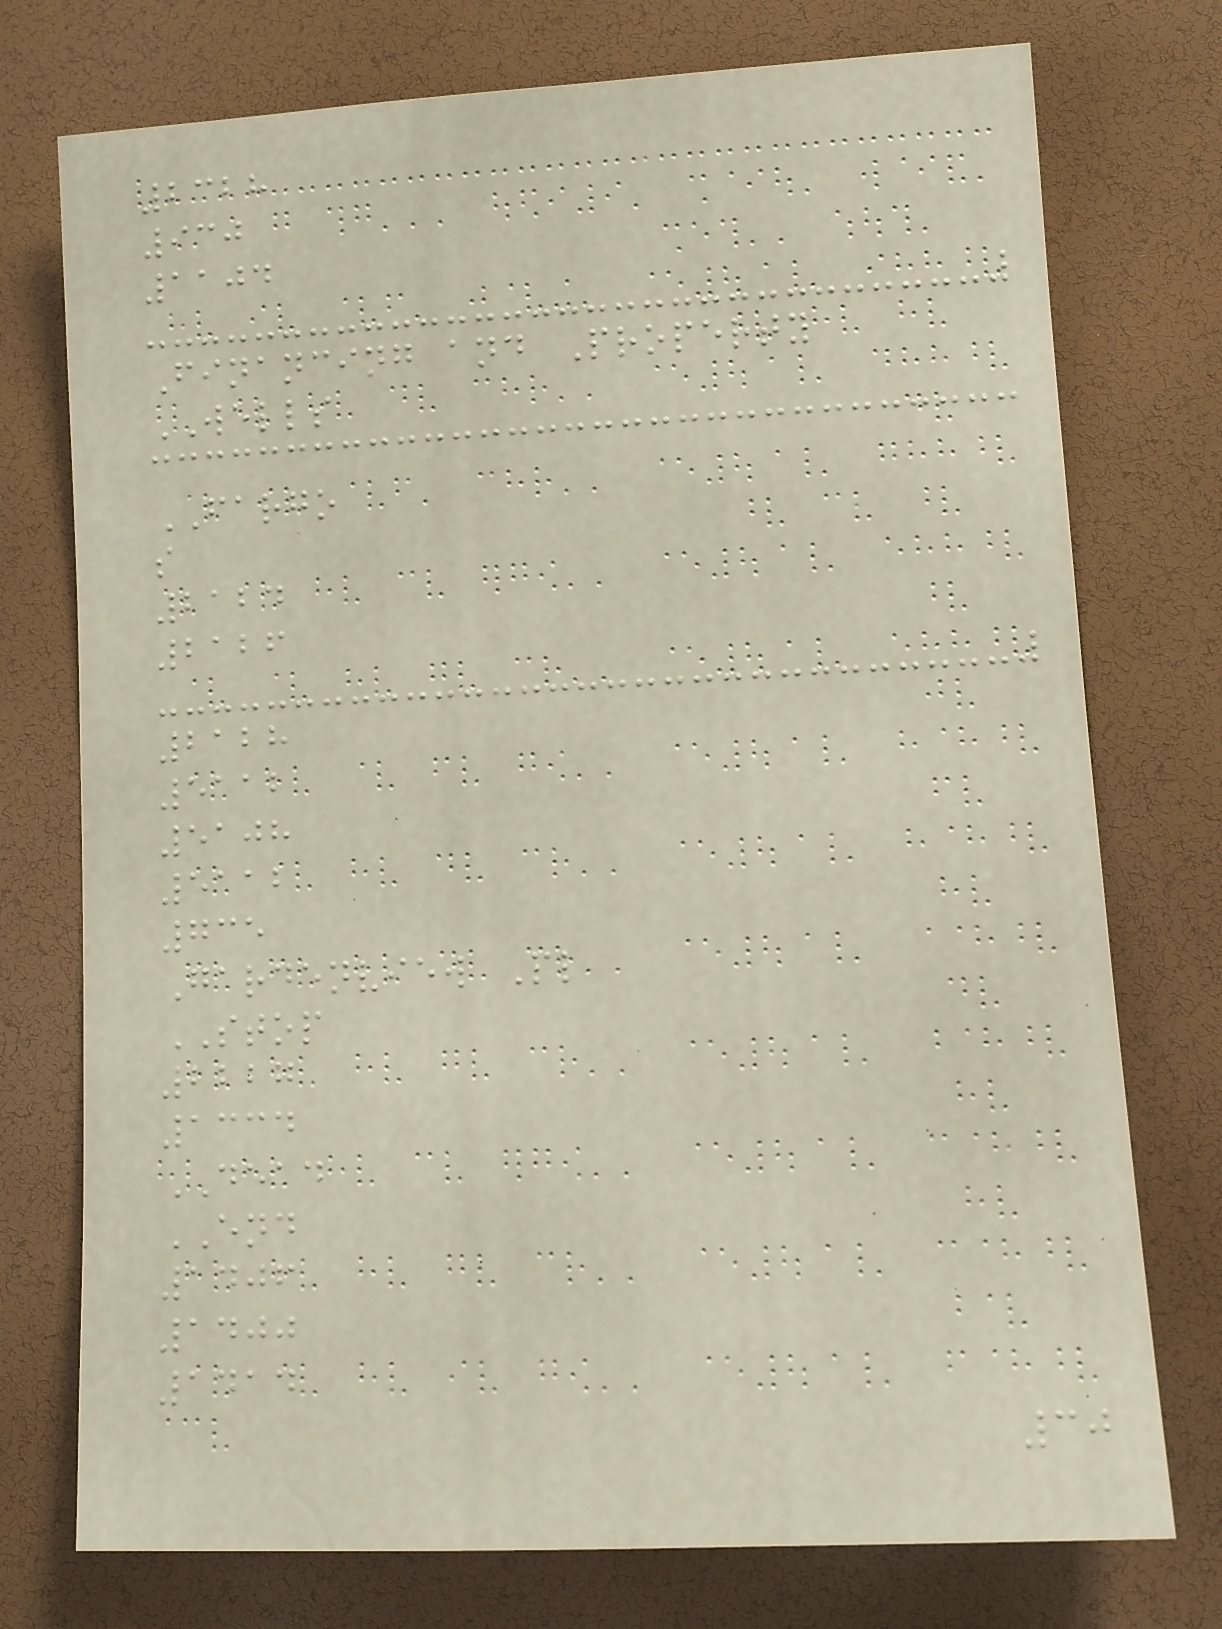2328
930
1104
Financing and Property
WELLS
FARGO
s
2124
2126
2128
5112
5108
5112
735
Gardenview Pl
STOP
2227
1334
DEAD
END
1406
1400
1414
30
